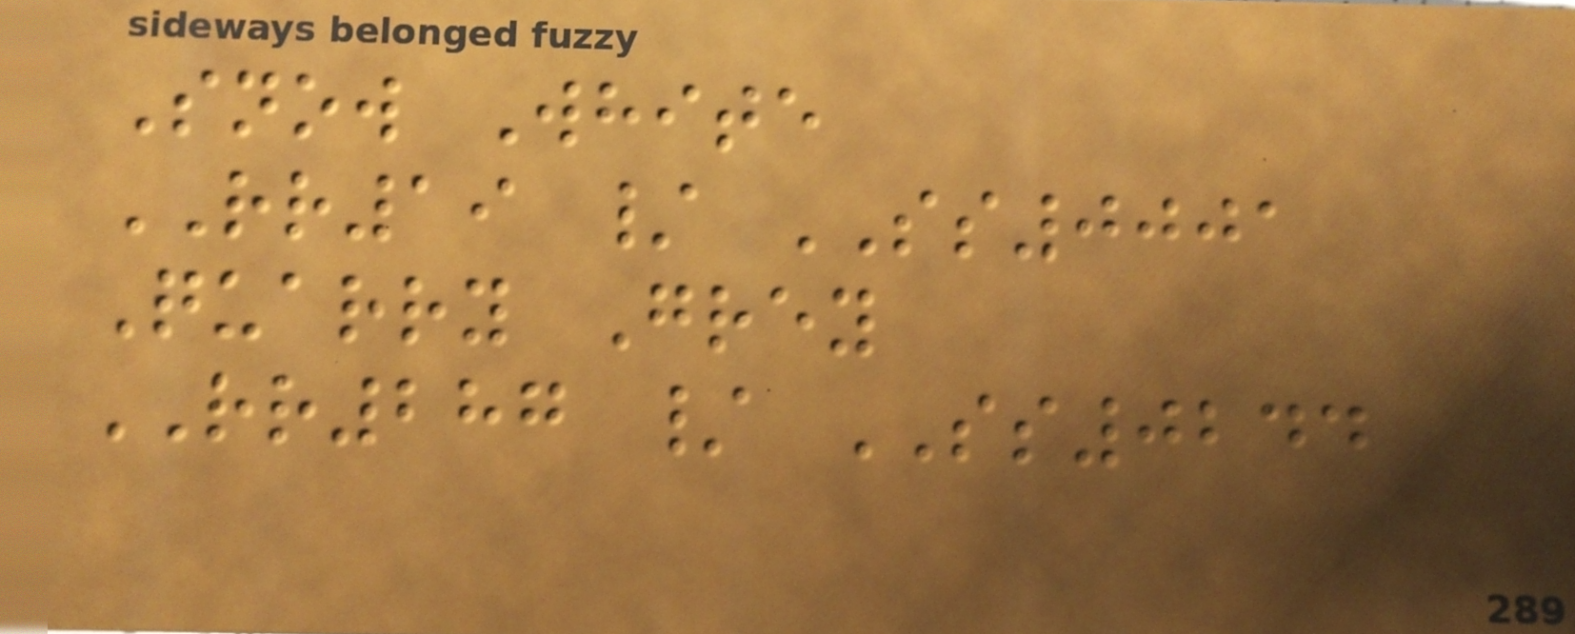Snow White
RR19 / SS0001
Quarry Grey
RR287 / SS0244
